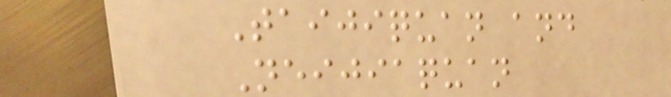Taijiquan and
Neijiaquan
